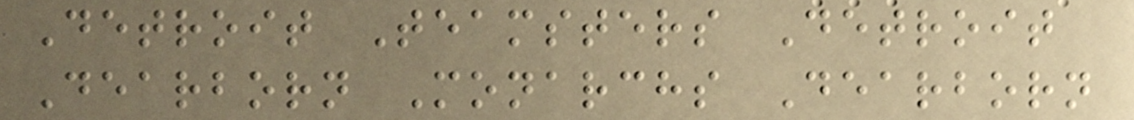Detroit Teamsters Detroit
Dearborn Monarchs Dearborn
